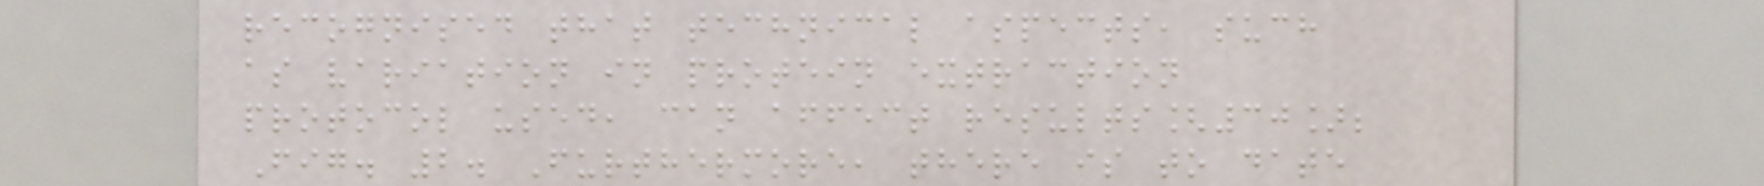recognised that technical aspects, such
as variation in protein extraction
protocol used, can affect results[30];
Fig. 2. Furthermore, there is to date
